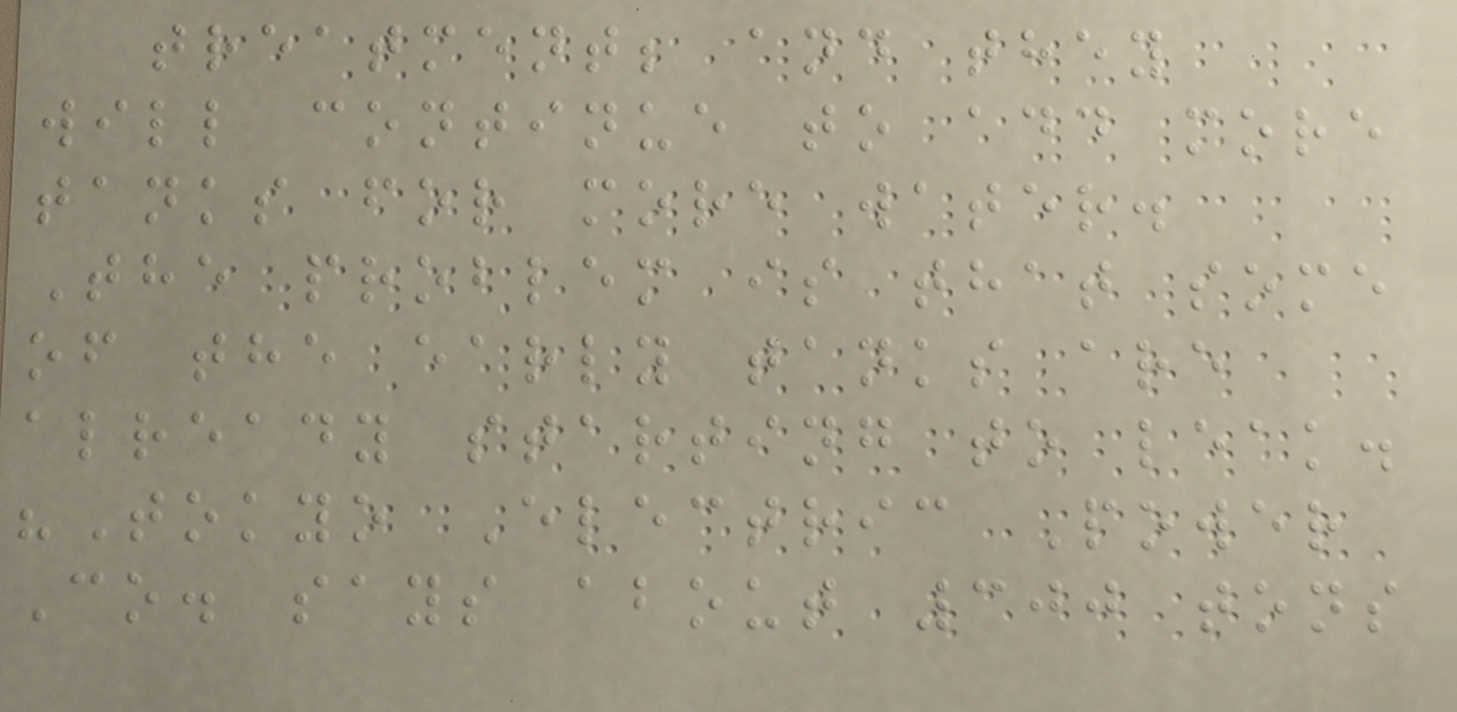treatment; and they
will continue to add more
tanks for more water.
The problem is that some
of the early tanks are
already starting to leak.
"Tokyo Electric Power
Co. says about 300 tons
